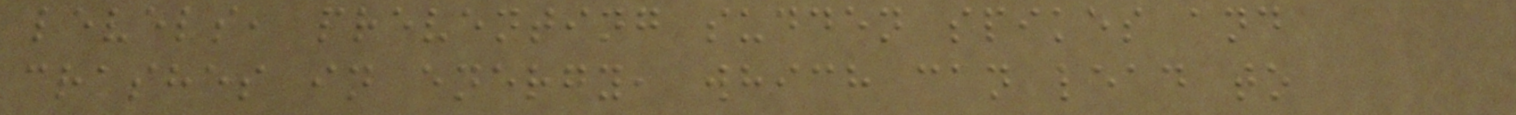levels, preventing sudden spikes and
crashes in energy, which can lead to
